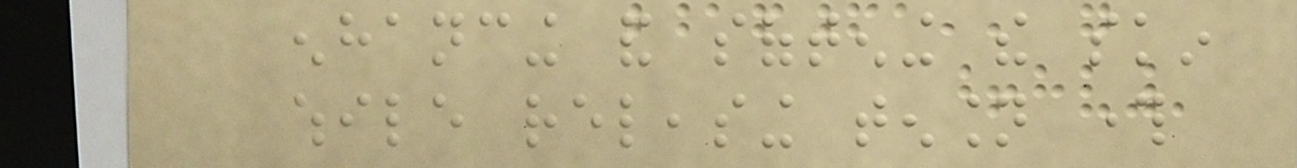enhancing and softening the skin
while releasing tension through
